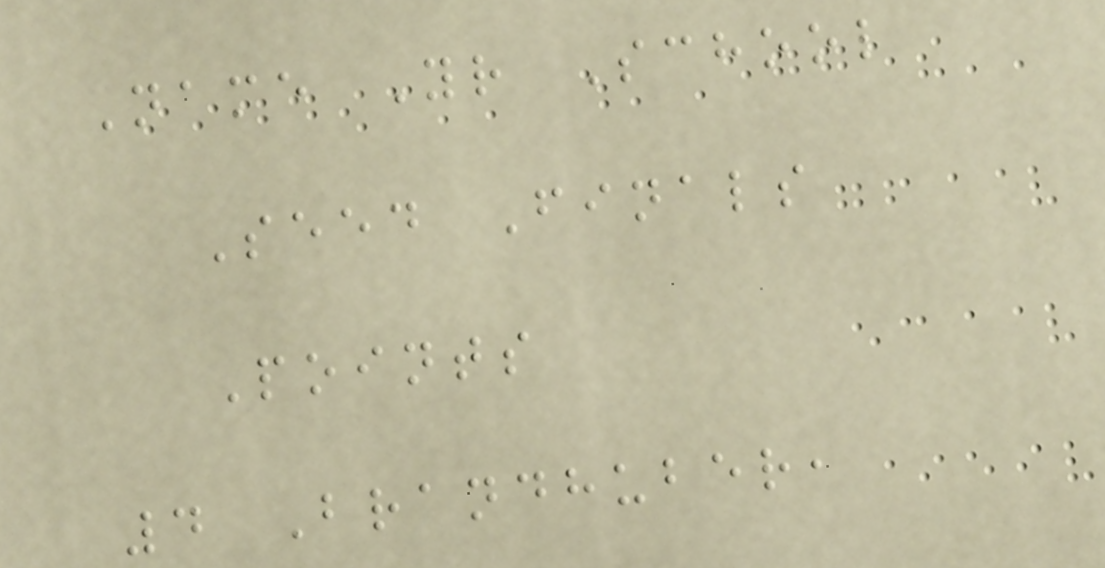Name Yr School
Seed Finals
Points
4 Brandhuber,
